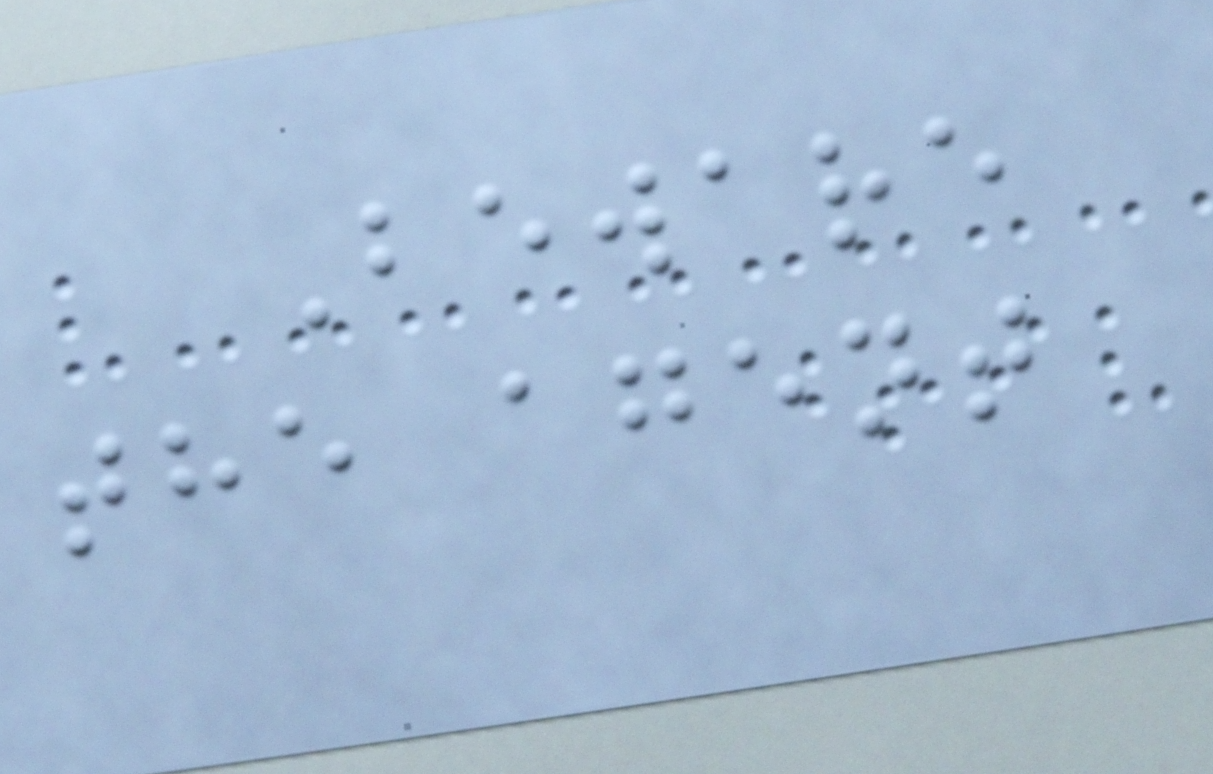Beware
the agent
